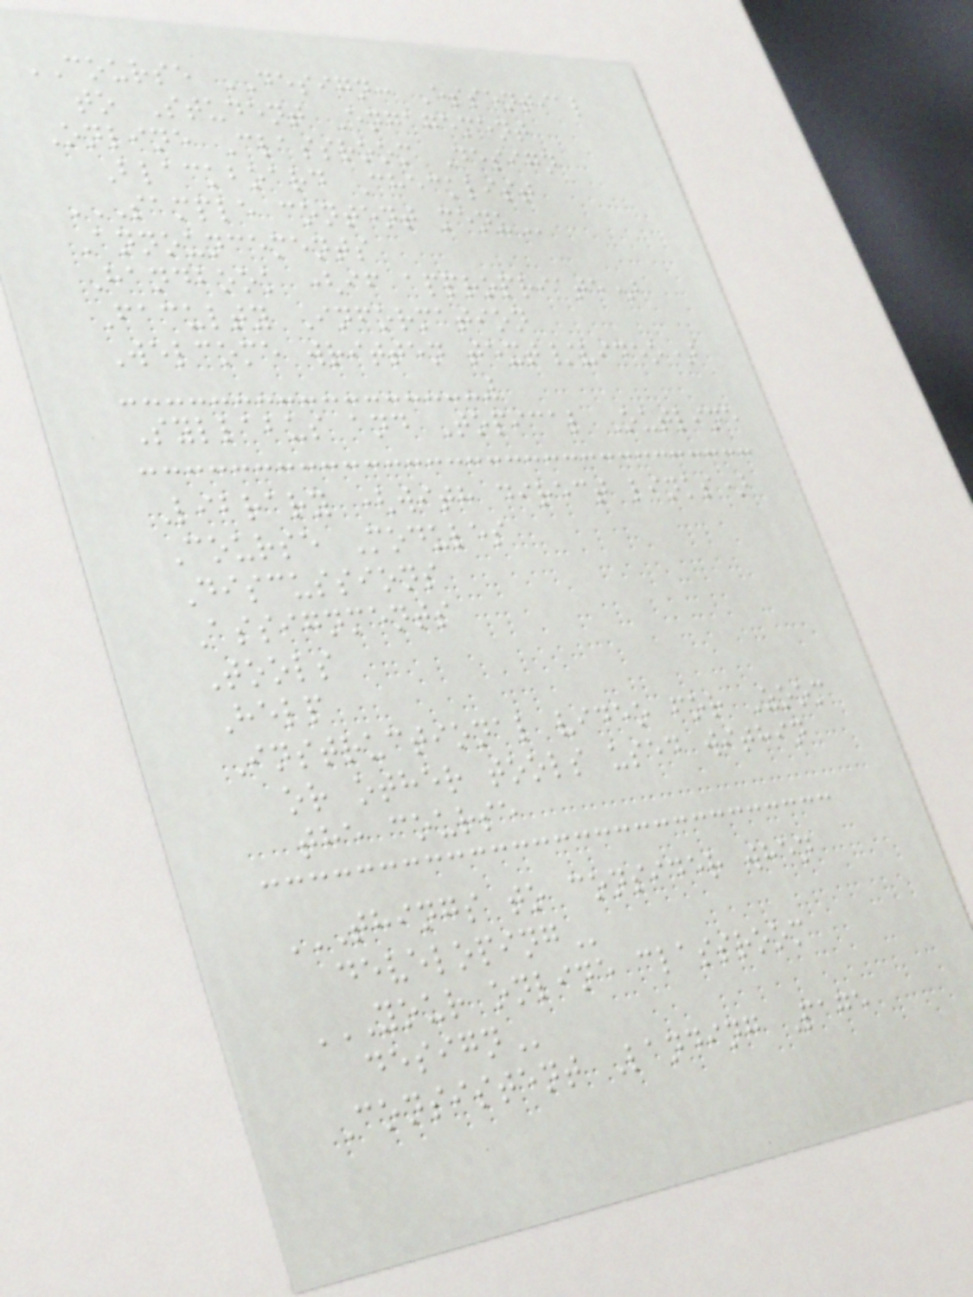COURSE DESIGN: Essential
to Student Engagement
Online Classroom Design
Blackboard Checklist
SAMPLE CONTENT MENU
Announcements
Handbook (if appropriate)
Faculty Information
Welcome written text/video)
Syllabus and Topical Outline
Library (with direct links)
Course Modules
Discussions
Assignments
Tools
Help
Instructional video for Zoom
or other tools used within
the course
THINGS TO CONSIDER WHEN
DEVELOPING
YOUR ONLINE CLASSROOM
DESIGN
Consistent Landing Page
